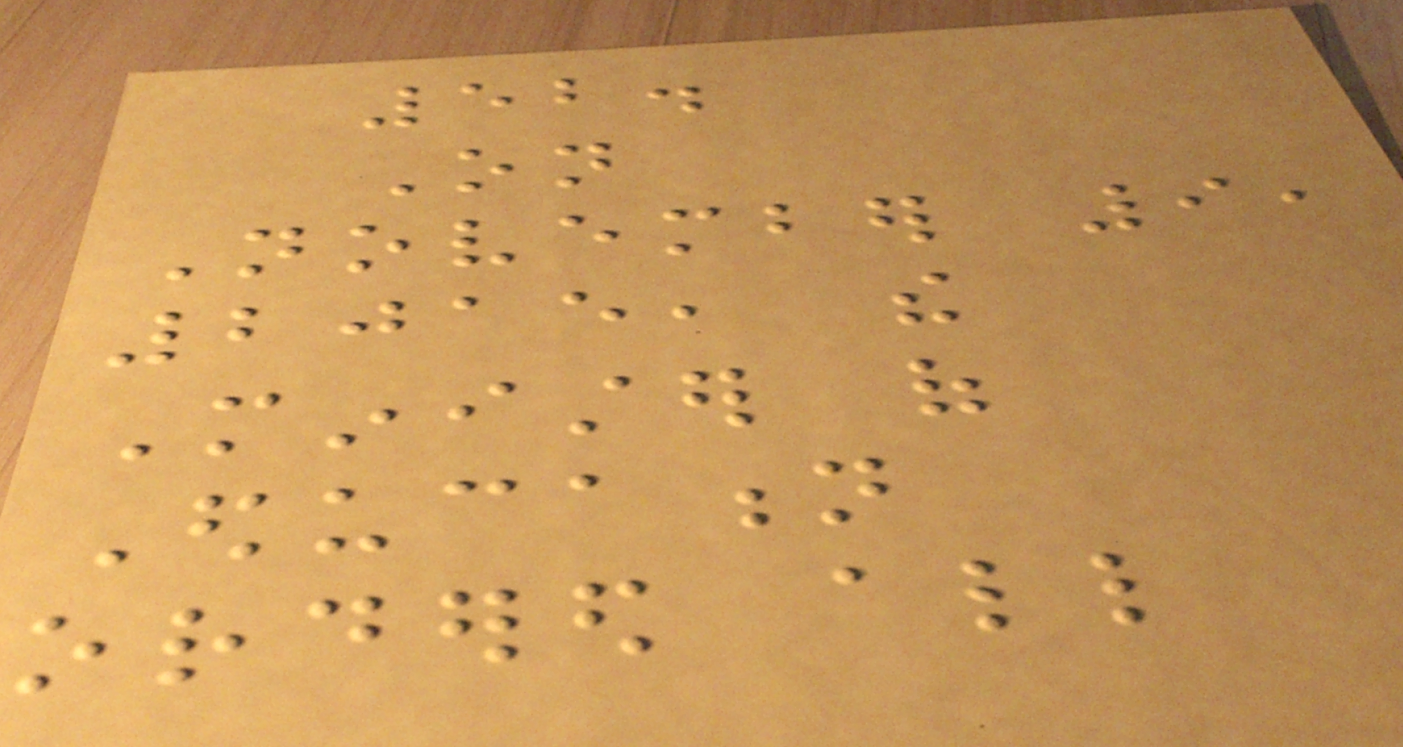52.
On
November 9,
2015, the
Minister of
Education
ordered all
